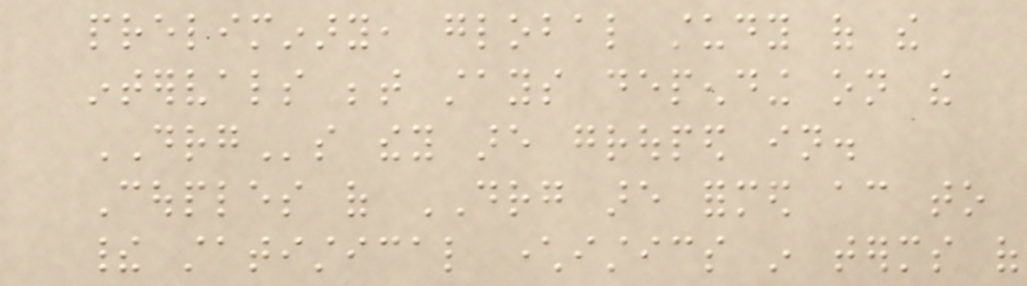preliminary, global study of the
intervals between stays depending on the
DRGs they are grouped in.
Couples of DRG are formed according to
their statistical characteristics in terms of
